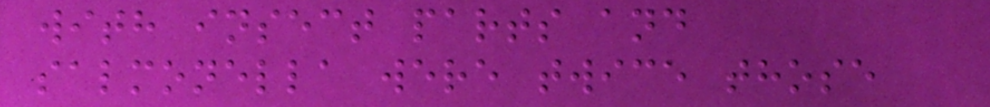with insect parts and
salmonella were twice those
